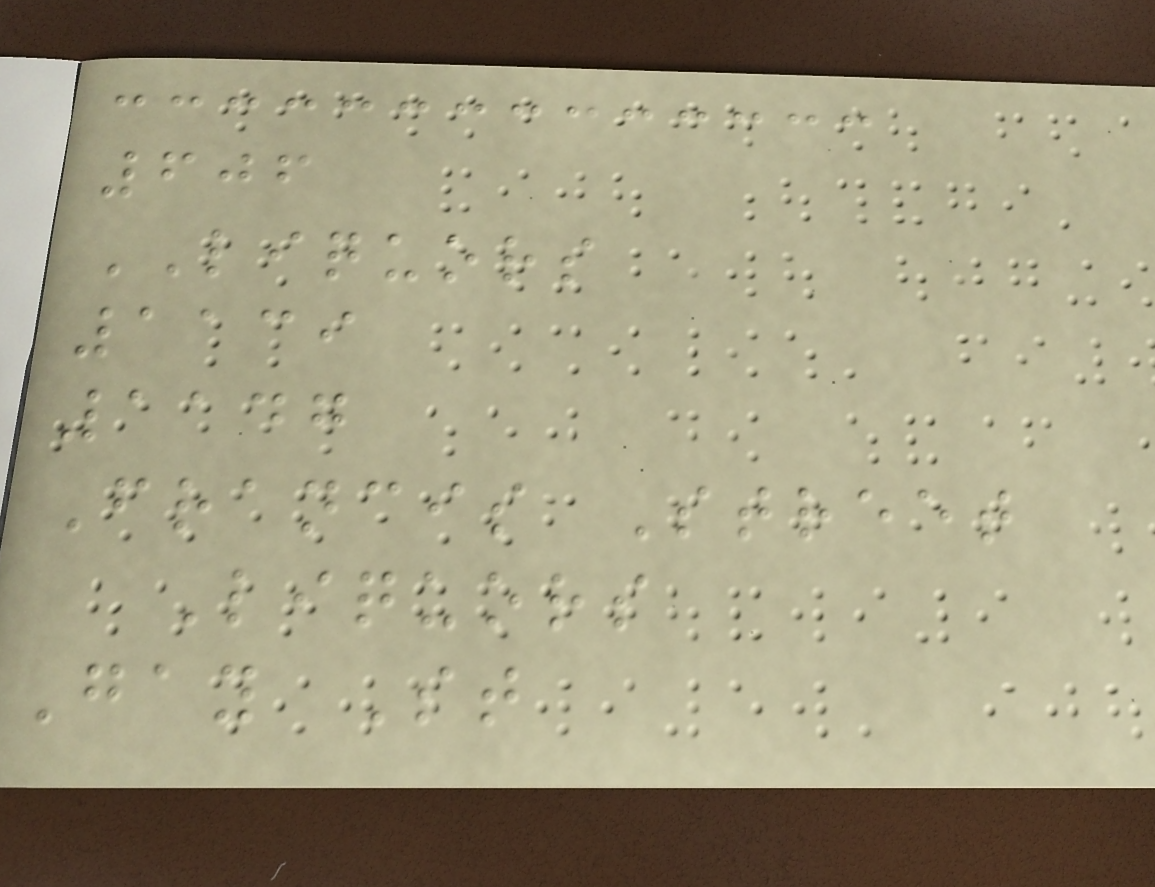606
LIQUORS
1139
1147
Francis Street
Liquors
Gay St
